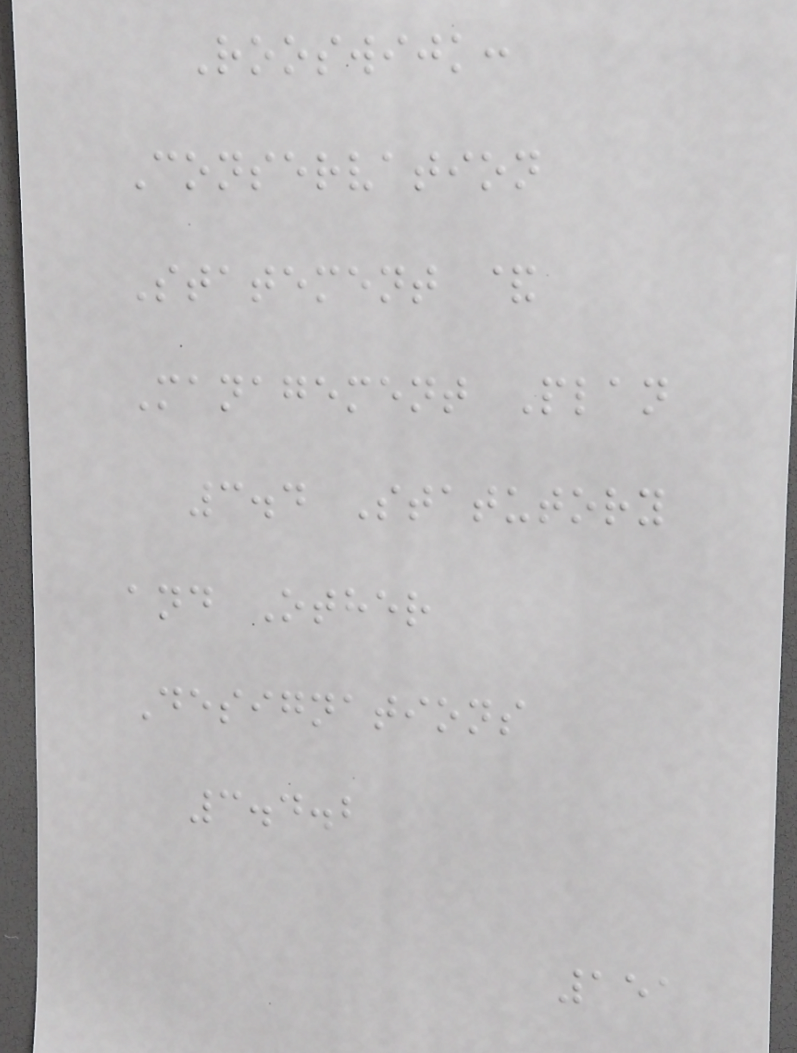Rooswijk:
Conservation
Statement &
Management Plan
3.4 Statutory
and Other
Designations
3.4.2
151
